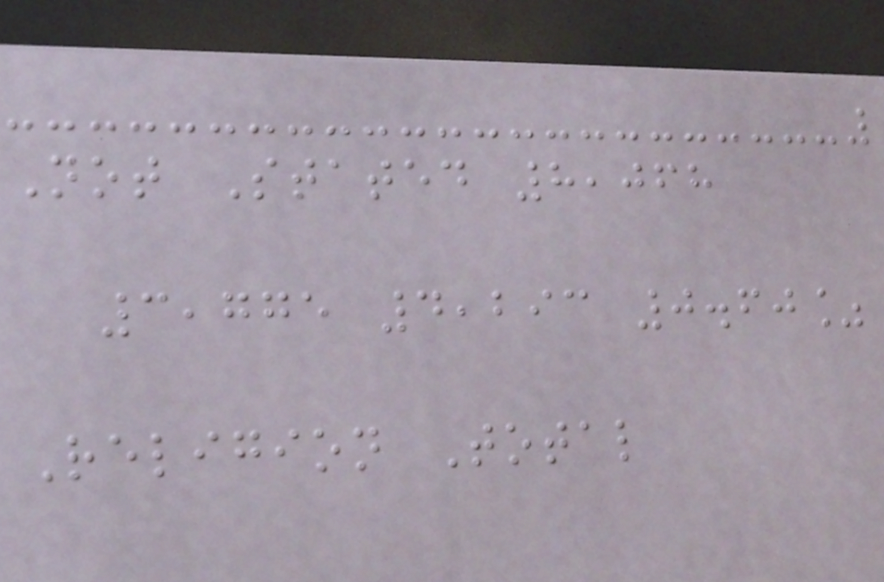Not Stated 8,068
3,775 4,293 0.60%
Religion Total
